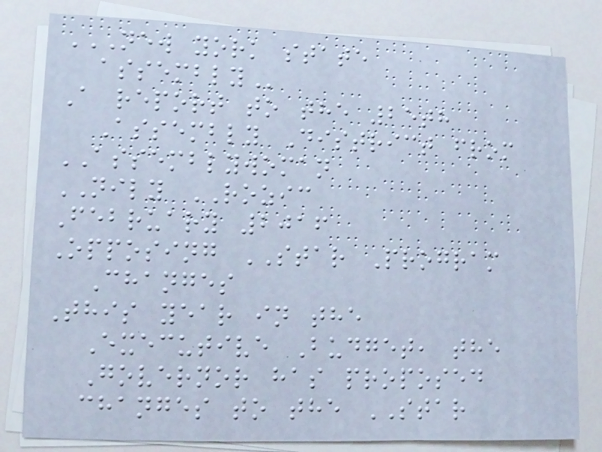NEW YORK STATE
ASSEMBLY
A report to the 25th
Assembly District from
ASSEMBLYWOMAN
NILY ROZIC
February 2016
Opposing STAR Program
Changes
This year in the
Executive Budget, the
Governor has proposed
changes to the STAR
